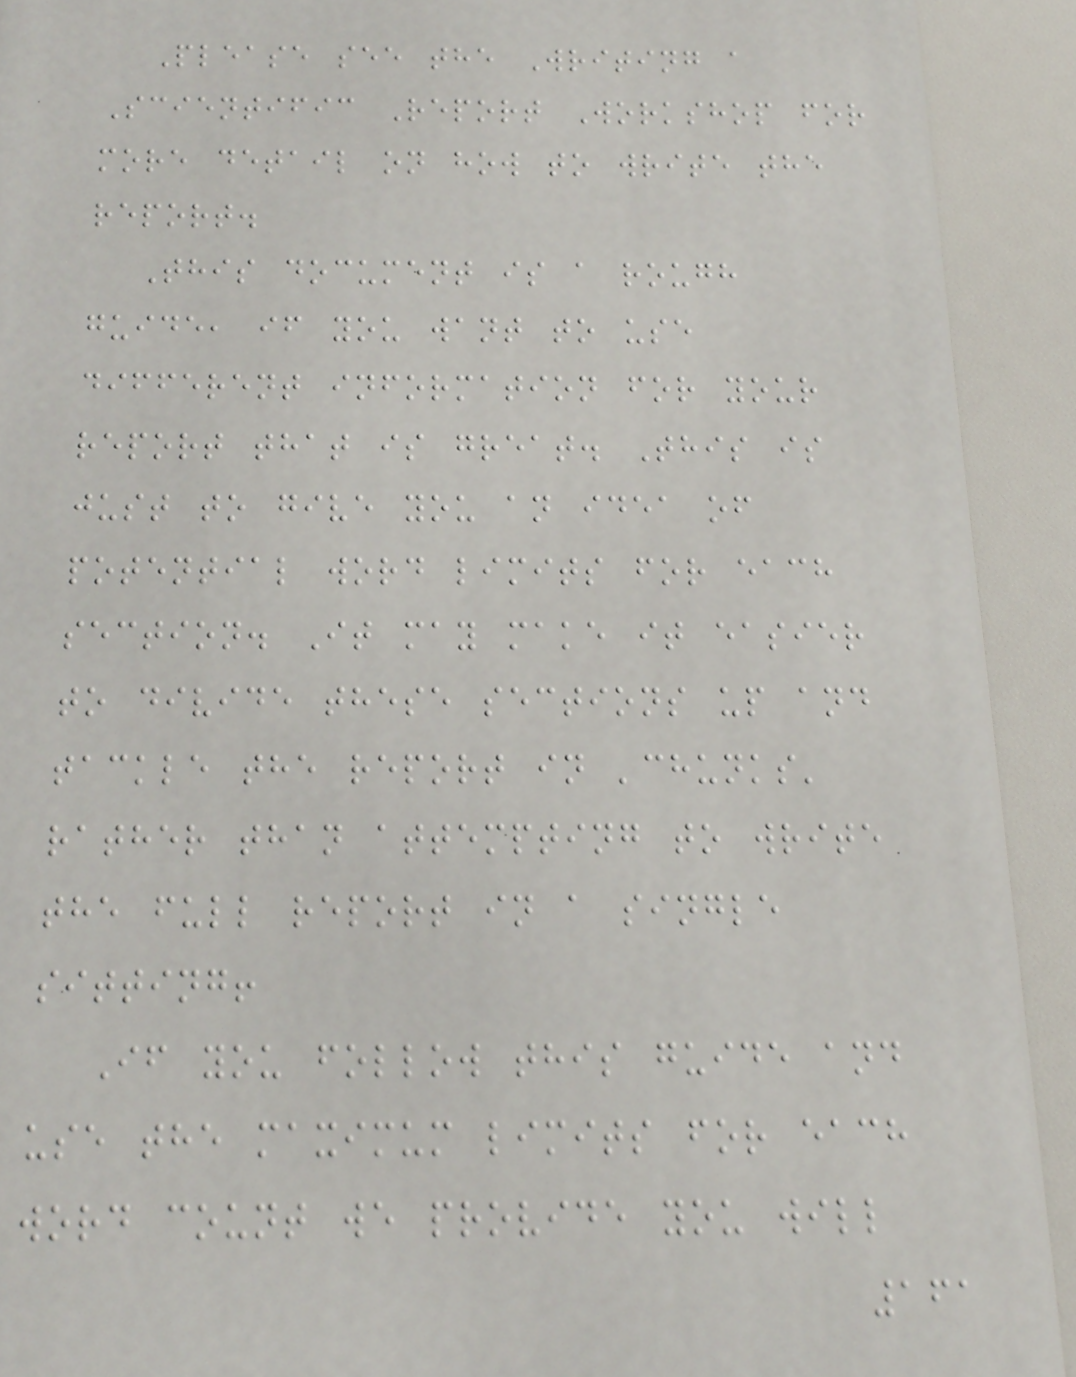Please see the Writing a
Scientific Report Workshop for
more detail on how to write the
report.
This document is a rough
guide, if you want to use
different information for your
report that is great. This is
just to give you an idea of
potential word limits for each
section. It may make it easier
to divide these sections up and
tackle the report in 'chunks'
rather than attempting to write
the full report in a single
sitting!
If you follow this guide and
use the maximum limits for each
word count we provide you will
161
